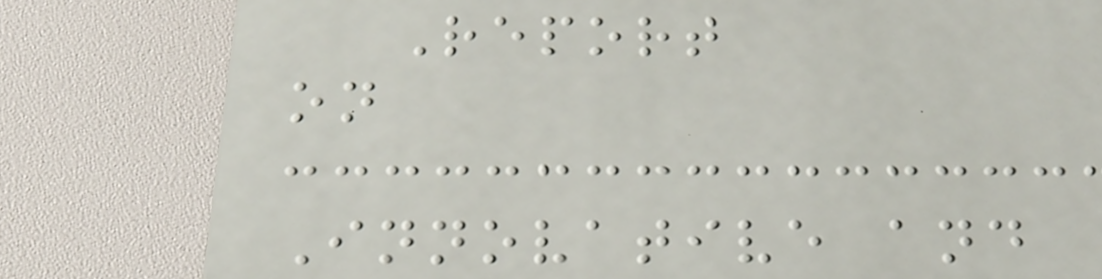Report
on
Innovative and
